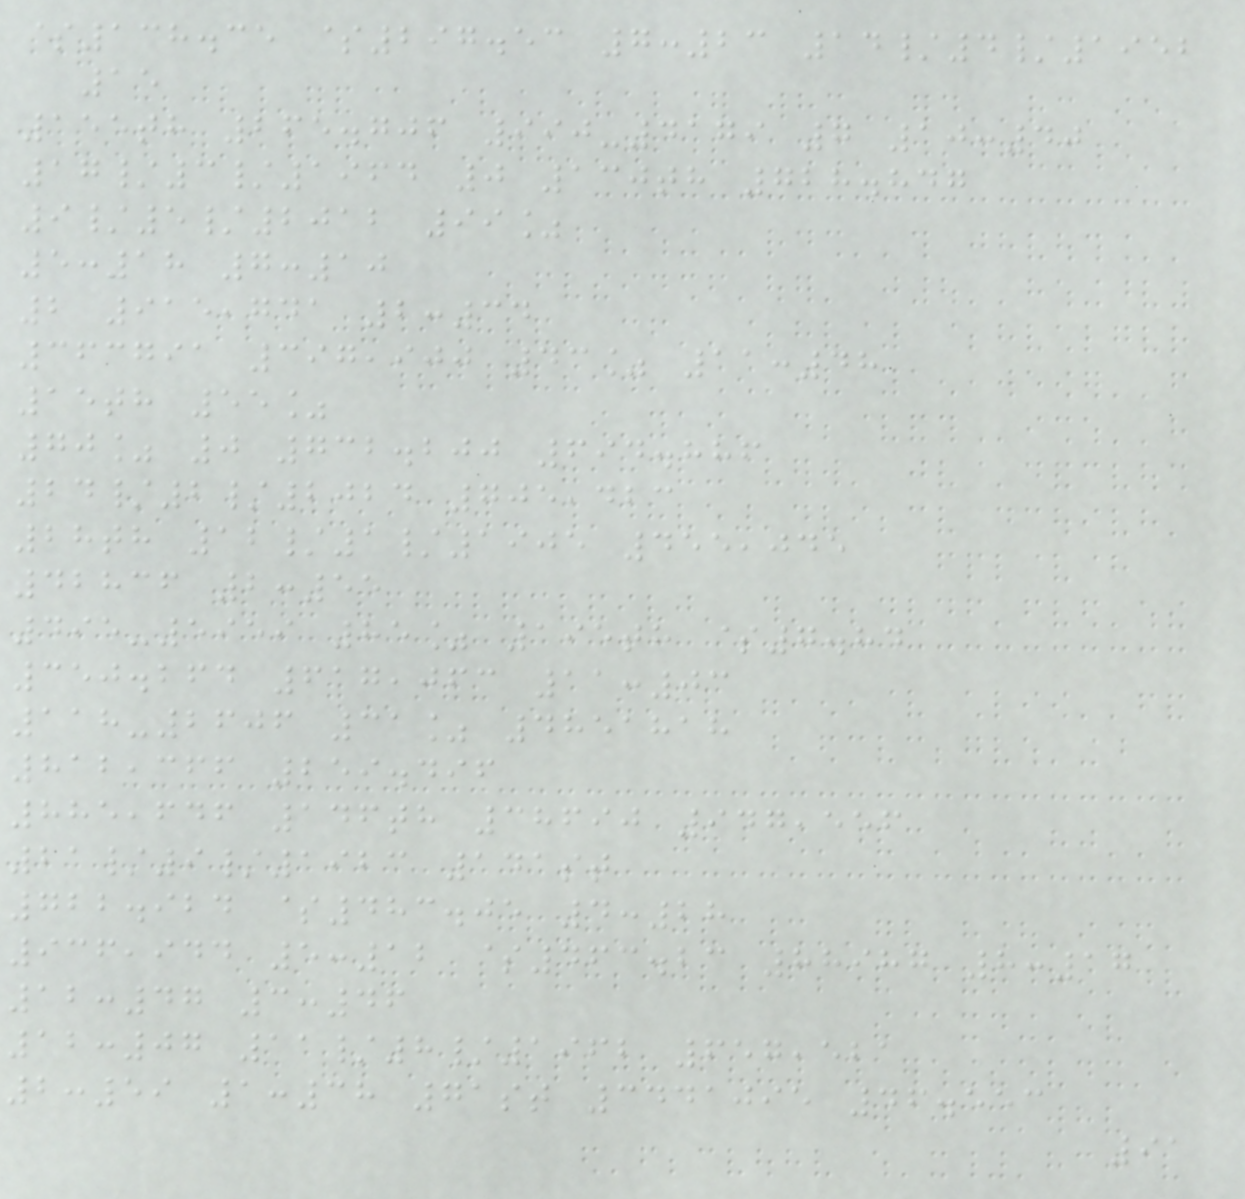$138.35 $297.53 7:23 14/4/1952
15
155th 265.706 990-4179 7 10:40
17/3/1964 0 130th 728.847
9/5/2012 99%
5:18 7:10
2 915,741 2:34
363791 397,900 43% 11:48
15th 55%
70% 0 732.200 694.886
24/2/2024 705,423
28th 12/1/1905 455,045
42836 2:55
495-5959 85% 195th $7.84
350.264 617,063 11:03
118-2606 31% 4851818
812,366 259.496
885,646 146th 38690 947,556
21/9/1923 141st
722.924 $483.05 4:28
936,944 5:12 $463.23 88987 8:17
12:47 3:46
12:07 11/8/1962 657,521
2:59 1:38 71st 3441095 46.553
91
